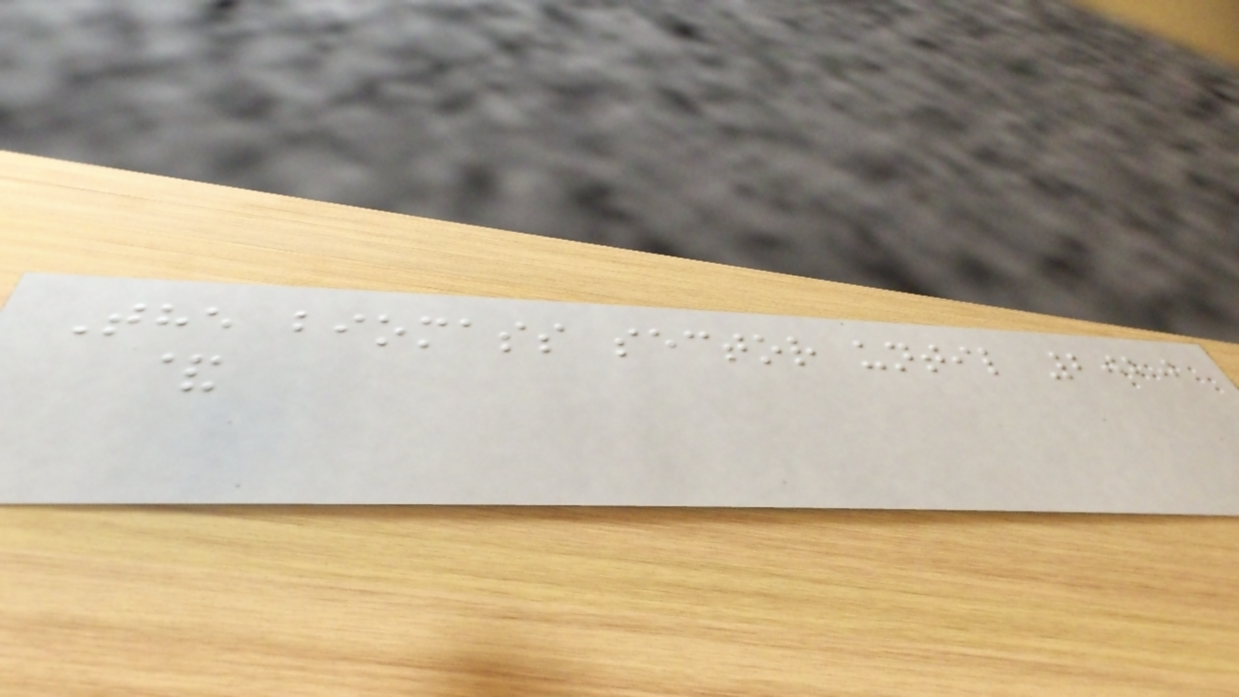The biomass sector until 2020
&
